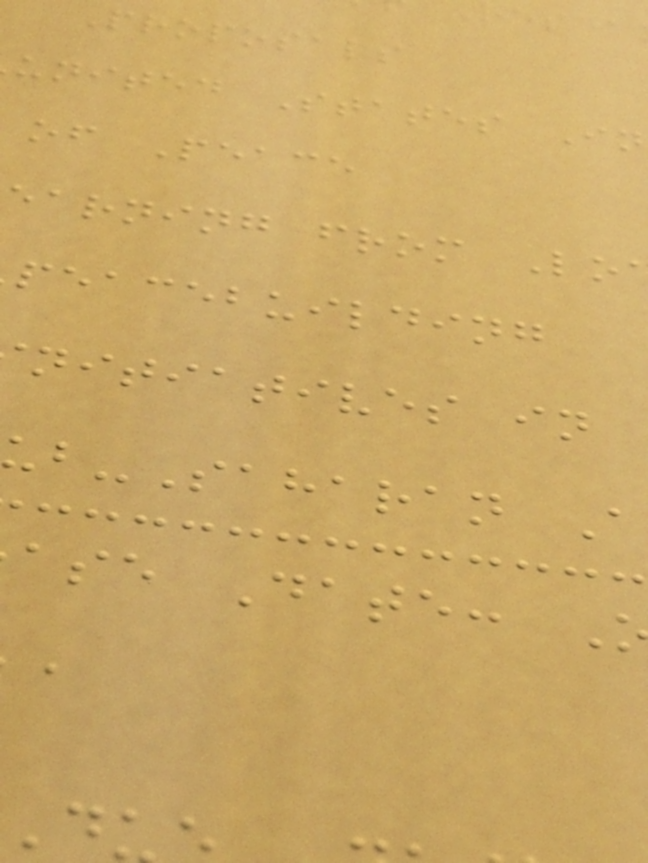Proposals
united States In
of Peace
earning from Lo
peacebuilding
nitiatives in
b-Saharan A
ase Date:
